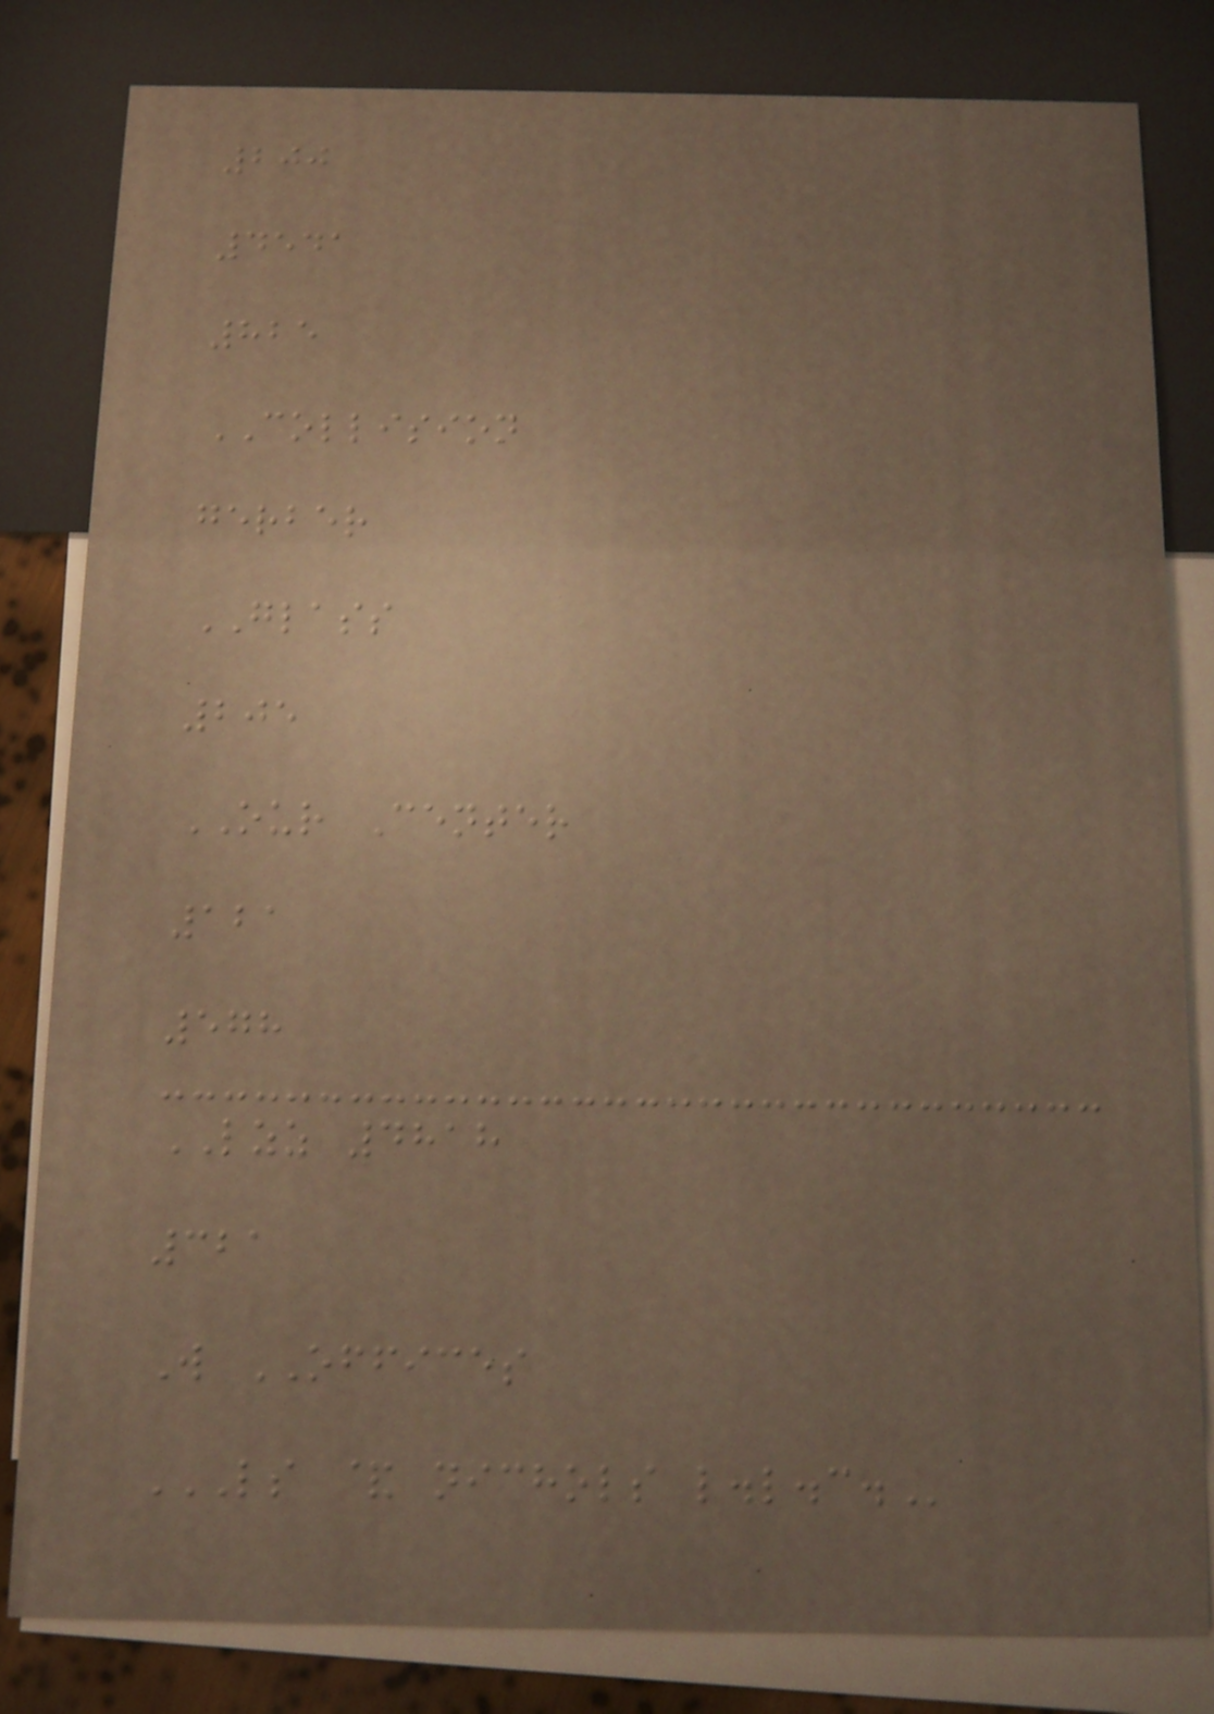200
4541
825
COLLISION
gerber
GLASS
205
OUR Center
121
578
LZZ 4818
321
W OFFICES
LS & NICHOLS L.L.C.
